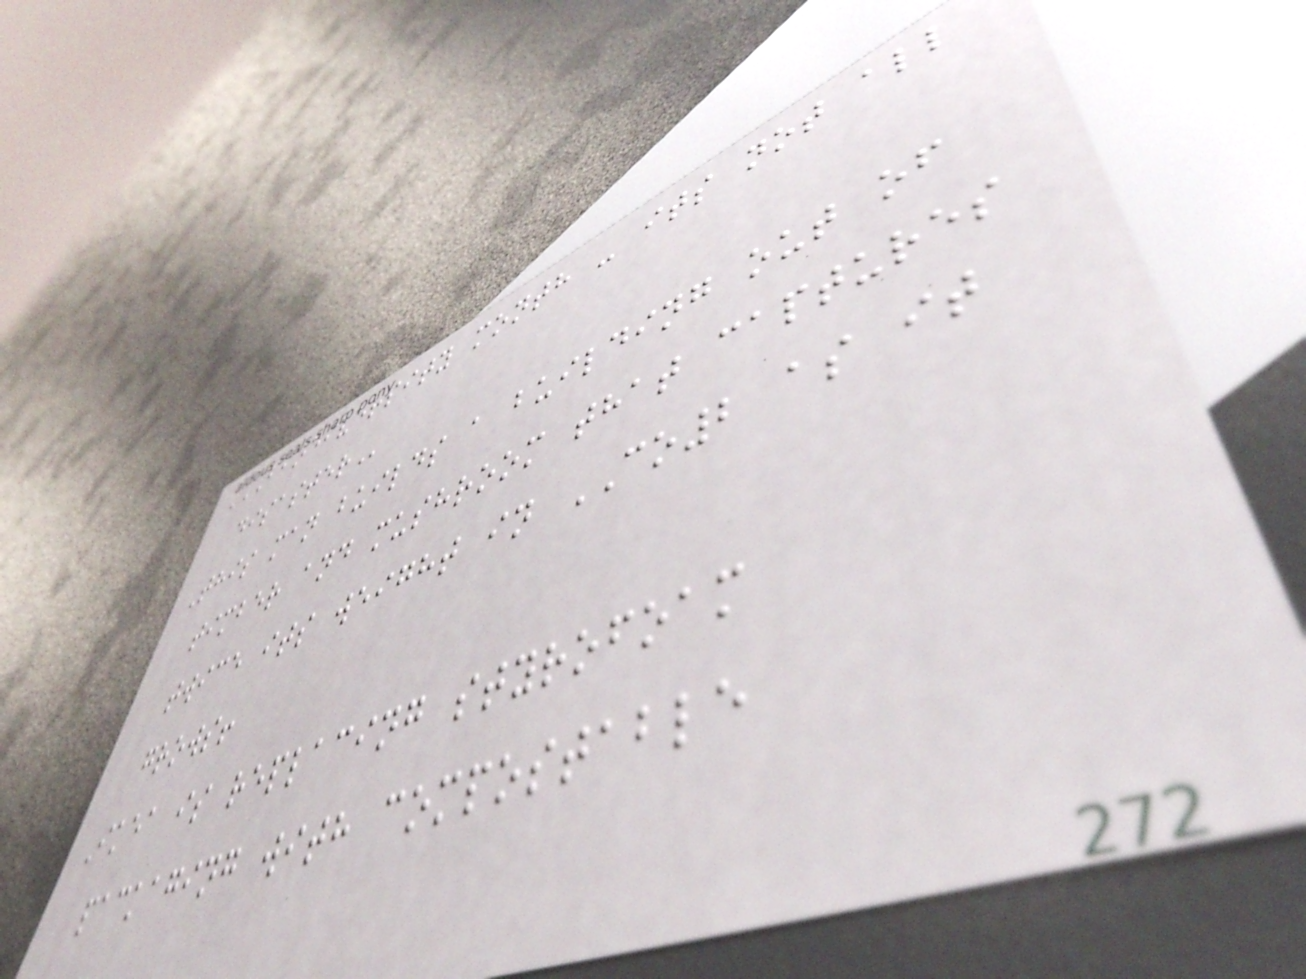BIODIVERSITY MONTH - ITS NOT ALL
DISASTER
This man builds a building out of
timber and mushroom that captures
twice its weight in CO2 as it
grows!
Ikea is replacing styrofoam
packaging with compostable
